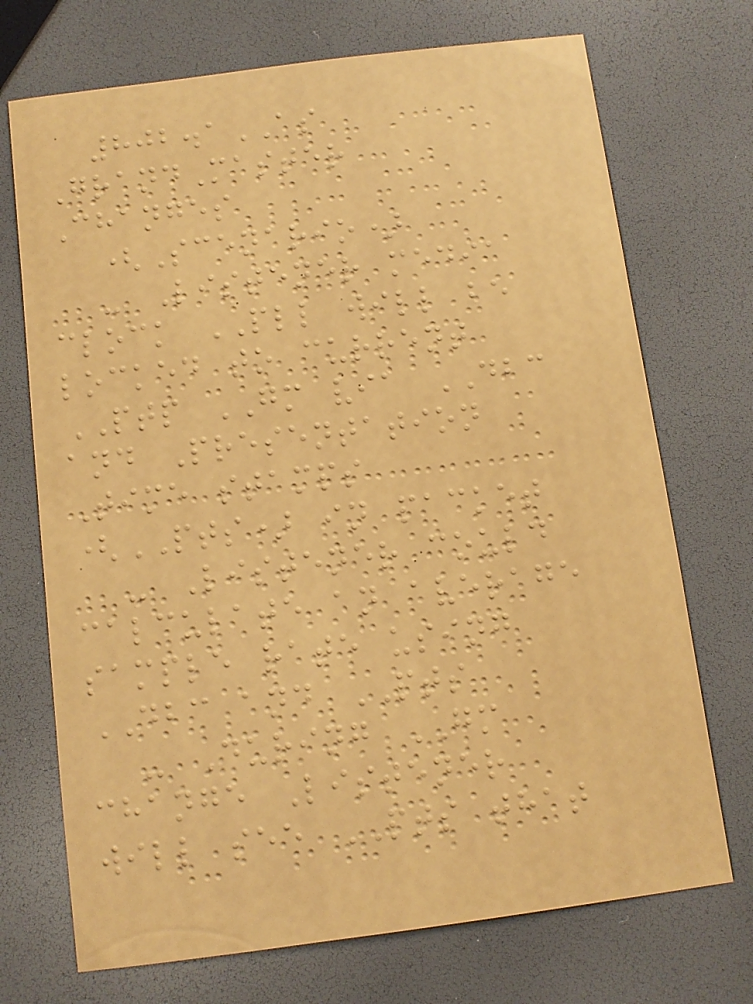802.1AS
GrandMaster
Changes
(Scenario)
- Listener media
clock PLL will be
locked to current
PTP GM via DBC
and Presentation
Time stamps
(PTS) in packet
- Listener could
calculate an average
sample rate using
DBC and PTS
- During GM
change Listener
will see PTS that
